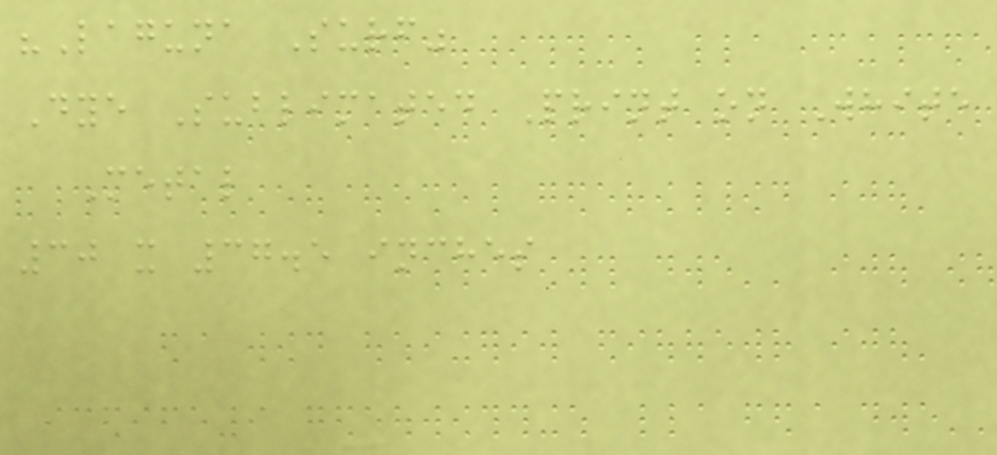"Laguna Surf"
Dye Sublimated Print on White
Metal
30 x 37.5 inches
